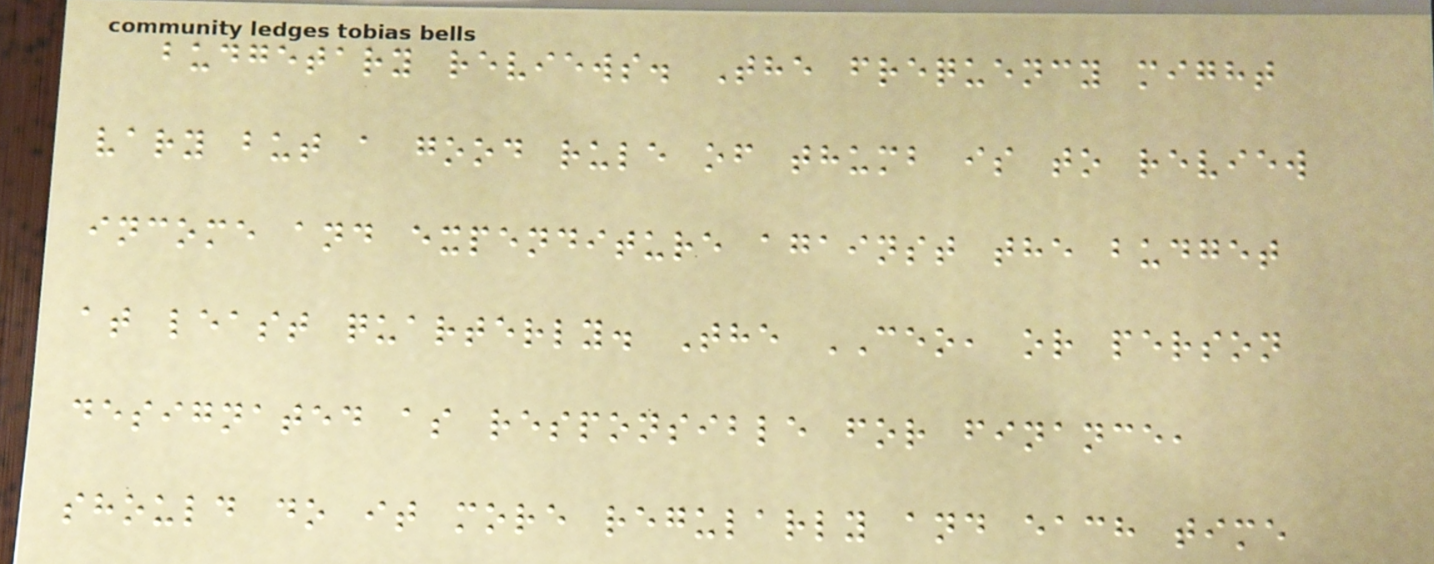budgetary reviews. The frequency might
vary but a good rule of thumb is to review
income and expenditure against the budget
at least quarterly. The CEO, or person
designated as responsible for finance,
should do it more regularly and each time
